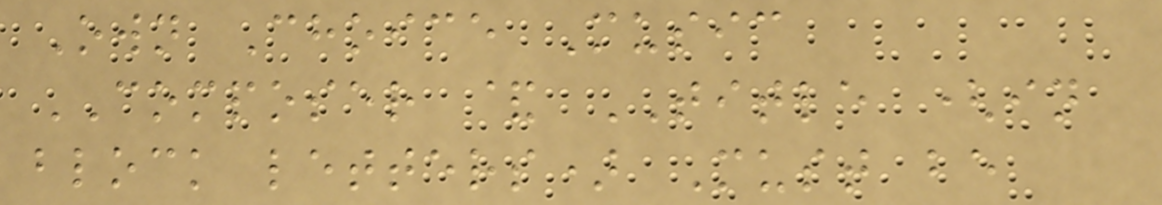Own Choice Music
COMPOSER & TITLE (in
block letters) Must be
